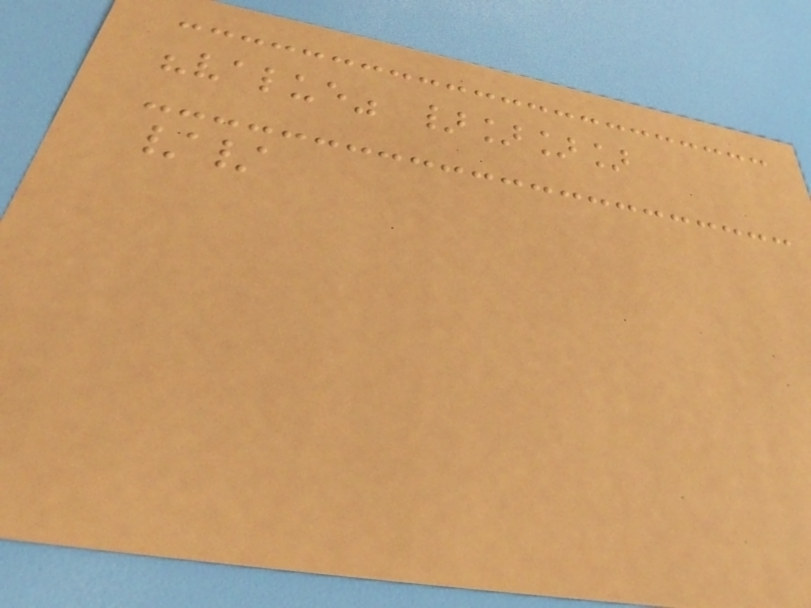"value" }]]]
//
